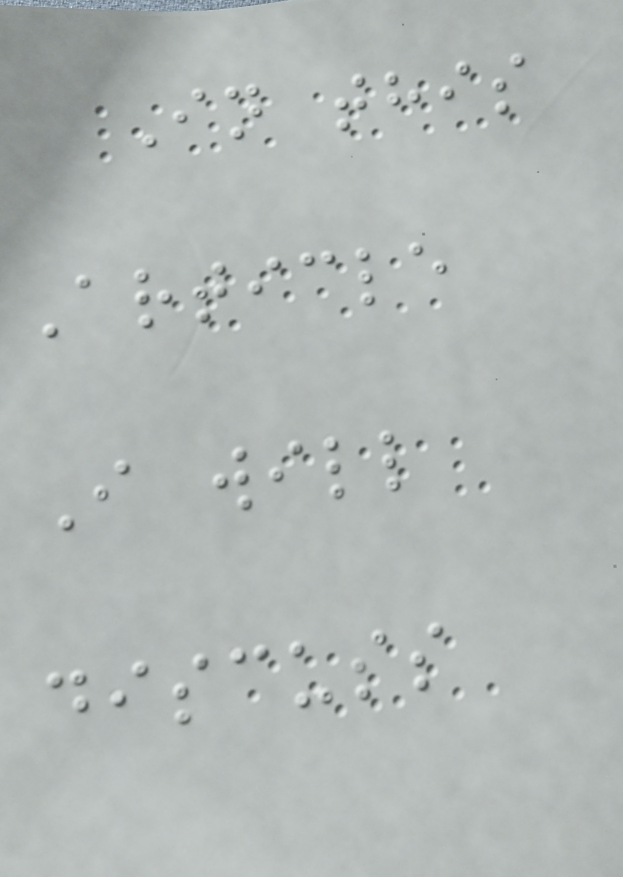In this
Article
I will
discuss
